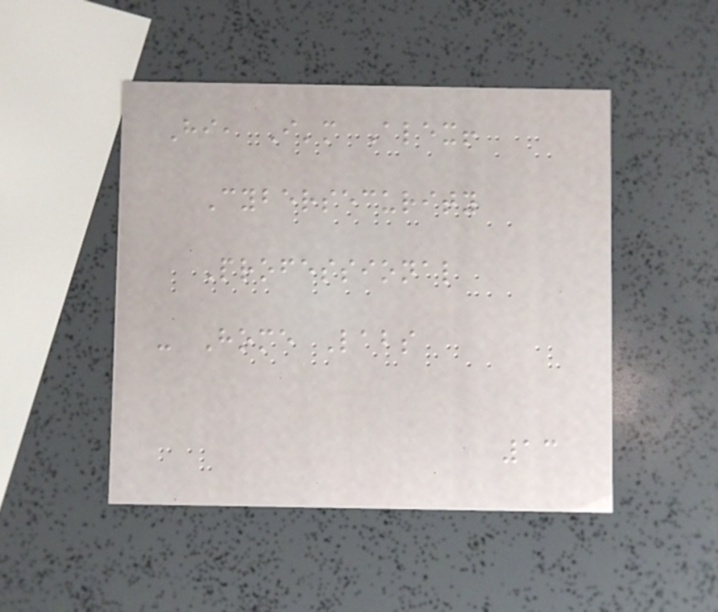Hi, I'm Alex!
Cybersecurity
Professional
- Home Labs
13
